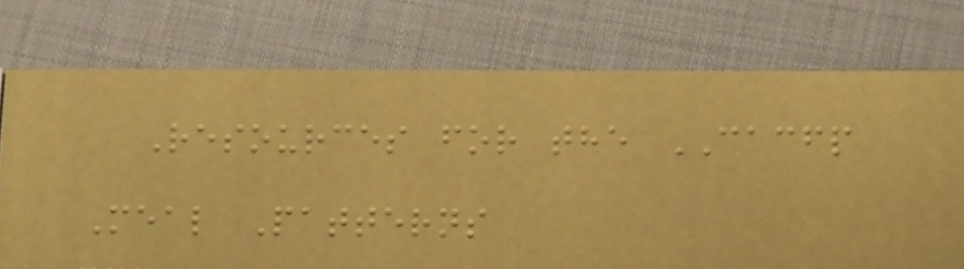Resources for the CACFP
Meal Patterns
